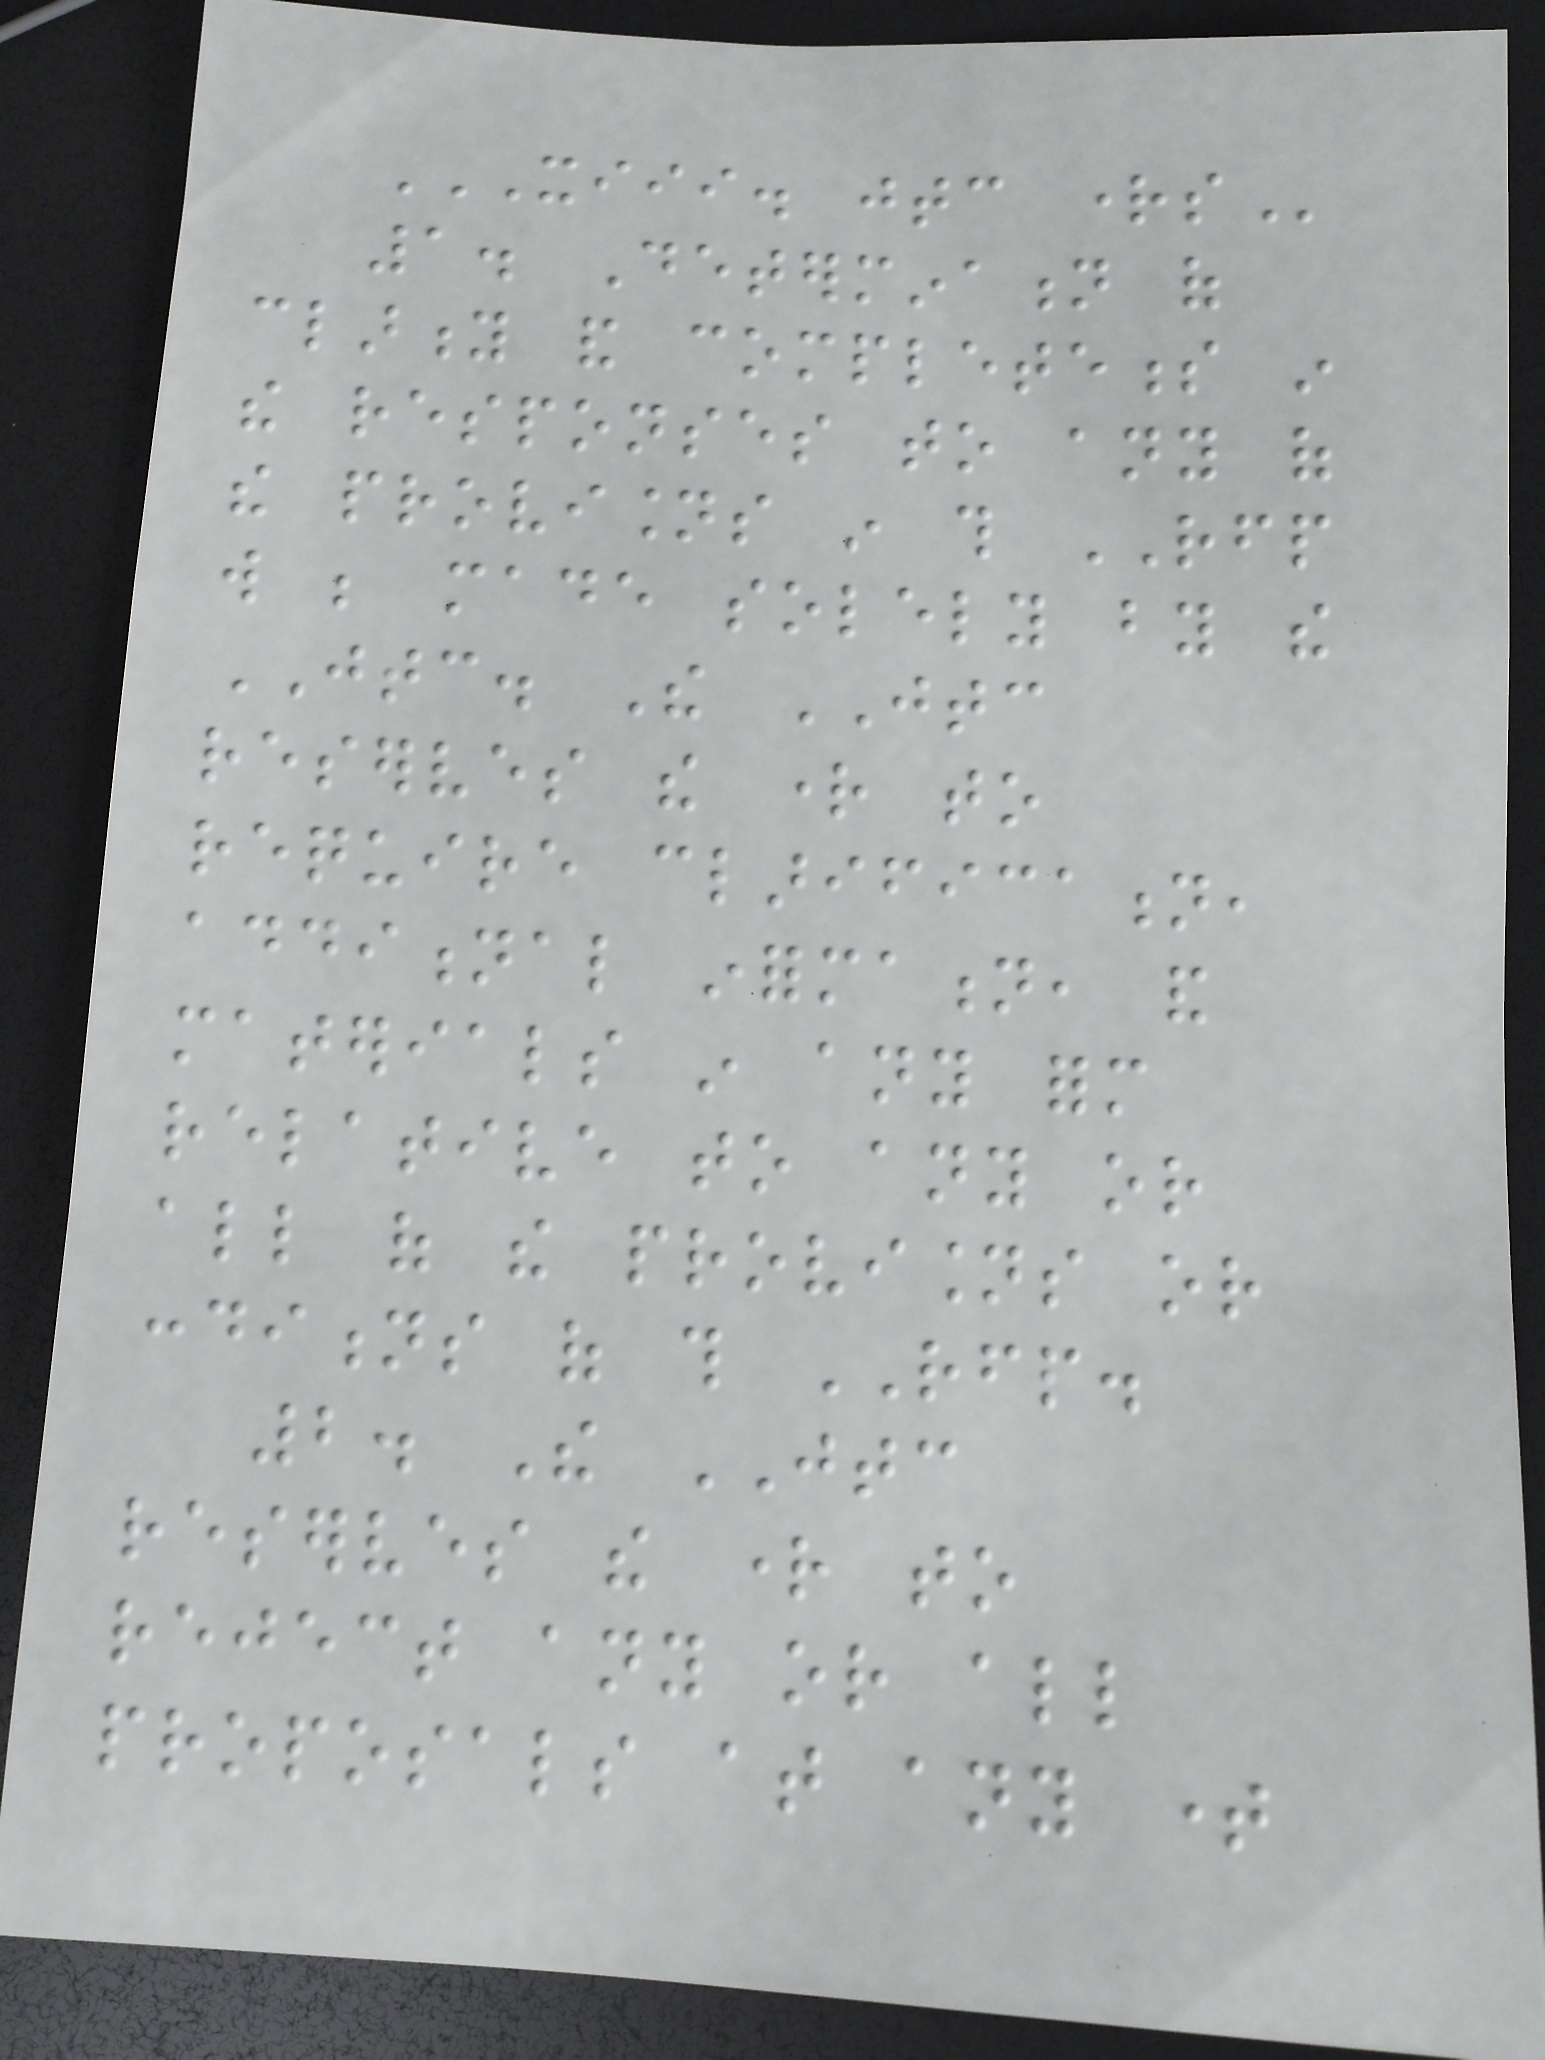XIII. JTC RIGHTS
1. Determination of
clarity and completeness in
the responses to any of
the provisions in this RFP
will be made solely by the
JTC. The JTC
reserves the right to
require clarification,
additional information, and
materials in any form
relative to any or
all of the provisions or
conditions of this RFP.
2. The JTC
reserves the right to
reject any or all
proposals at any time
